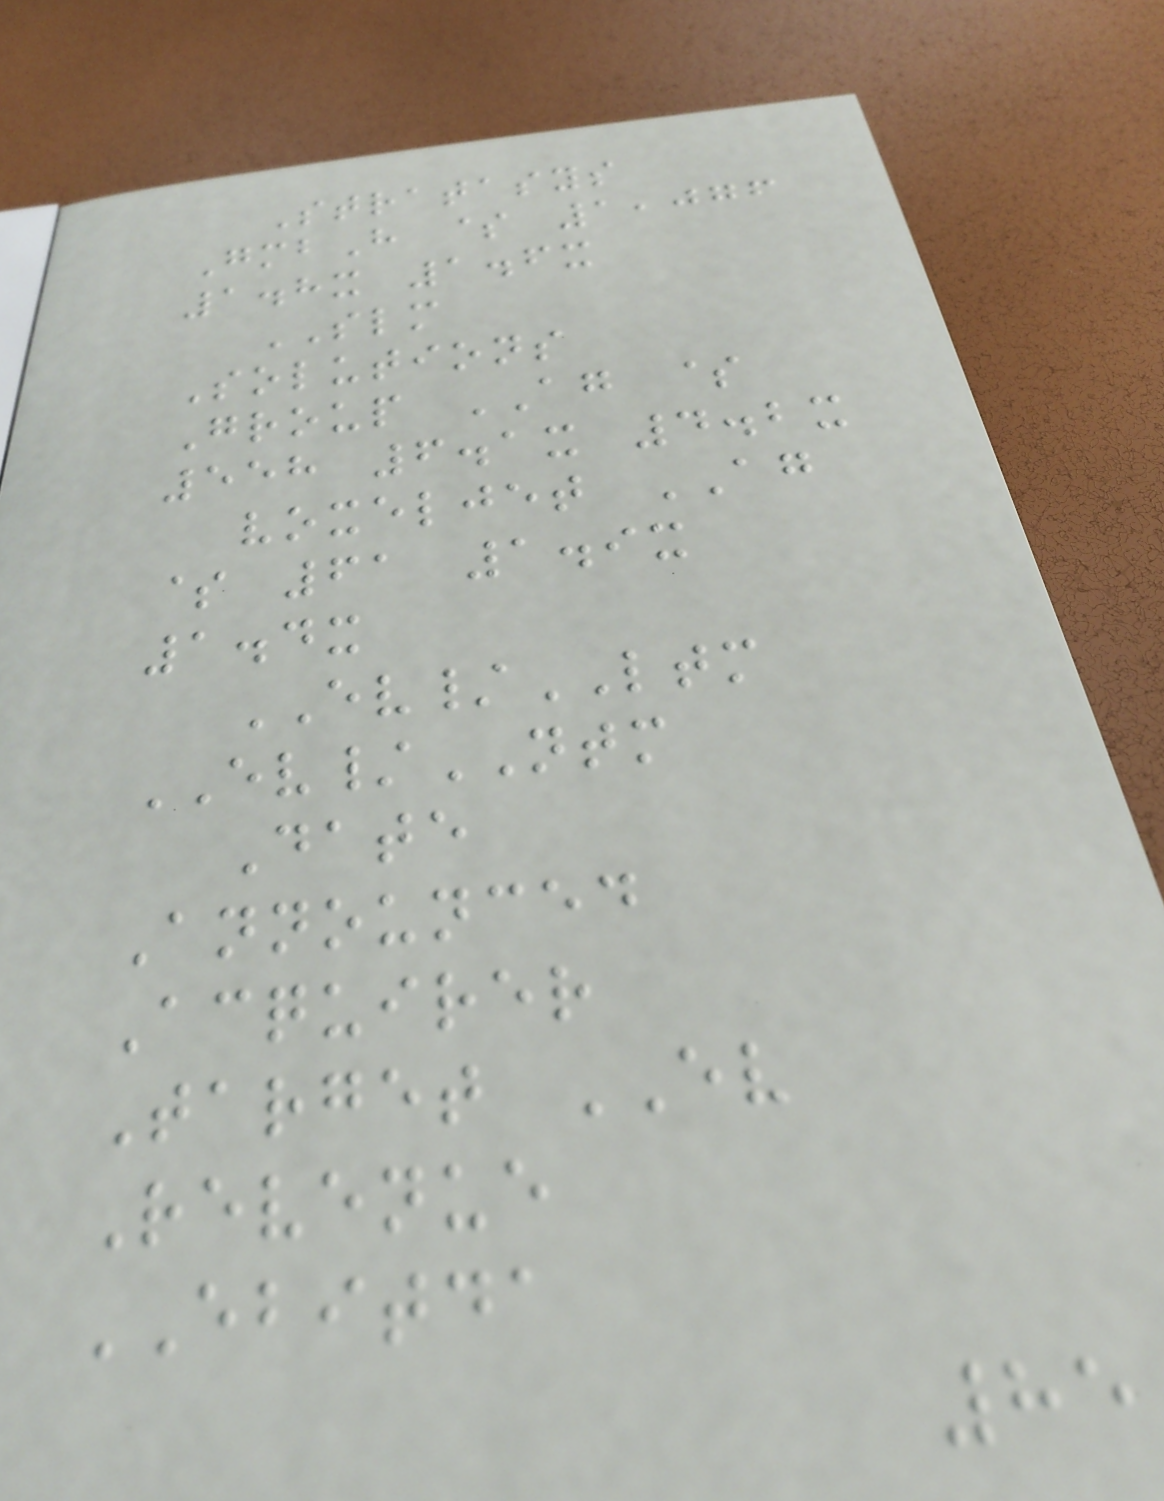Stratasys
GmbH $ 1,076
1.8x 1.6x
SLM
Solutions
Group AG $
558 6.1x 4.2x
voxeljet AG
$ 61 1.9x
1.4x
EV/LTM
EV/NTM
Date
Announced
Acquirer
Target EV
Revenue
EBITDA
85
